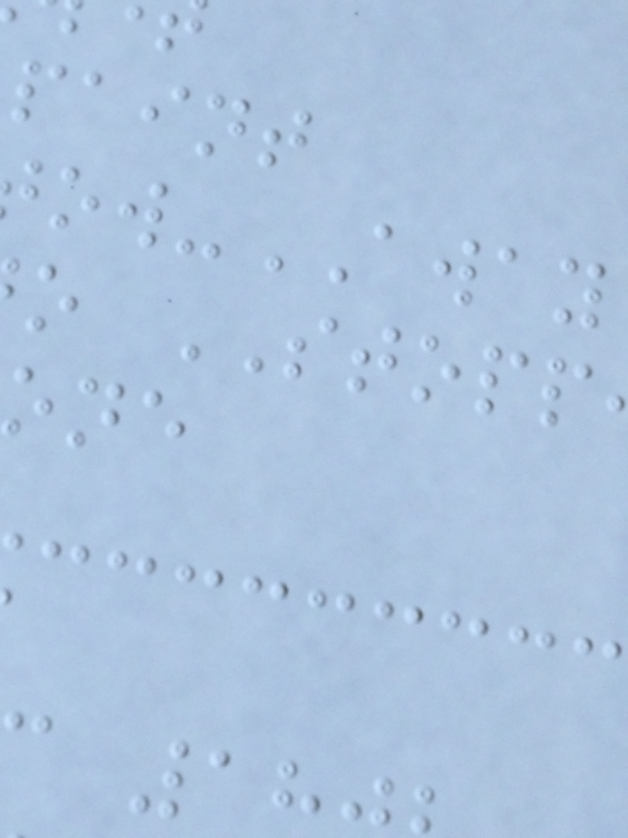paint
-AWAY
o STOPP
